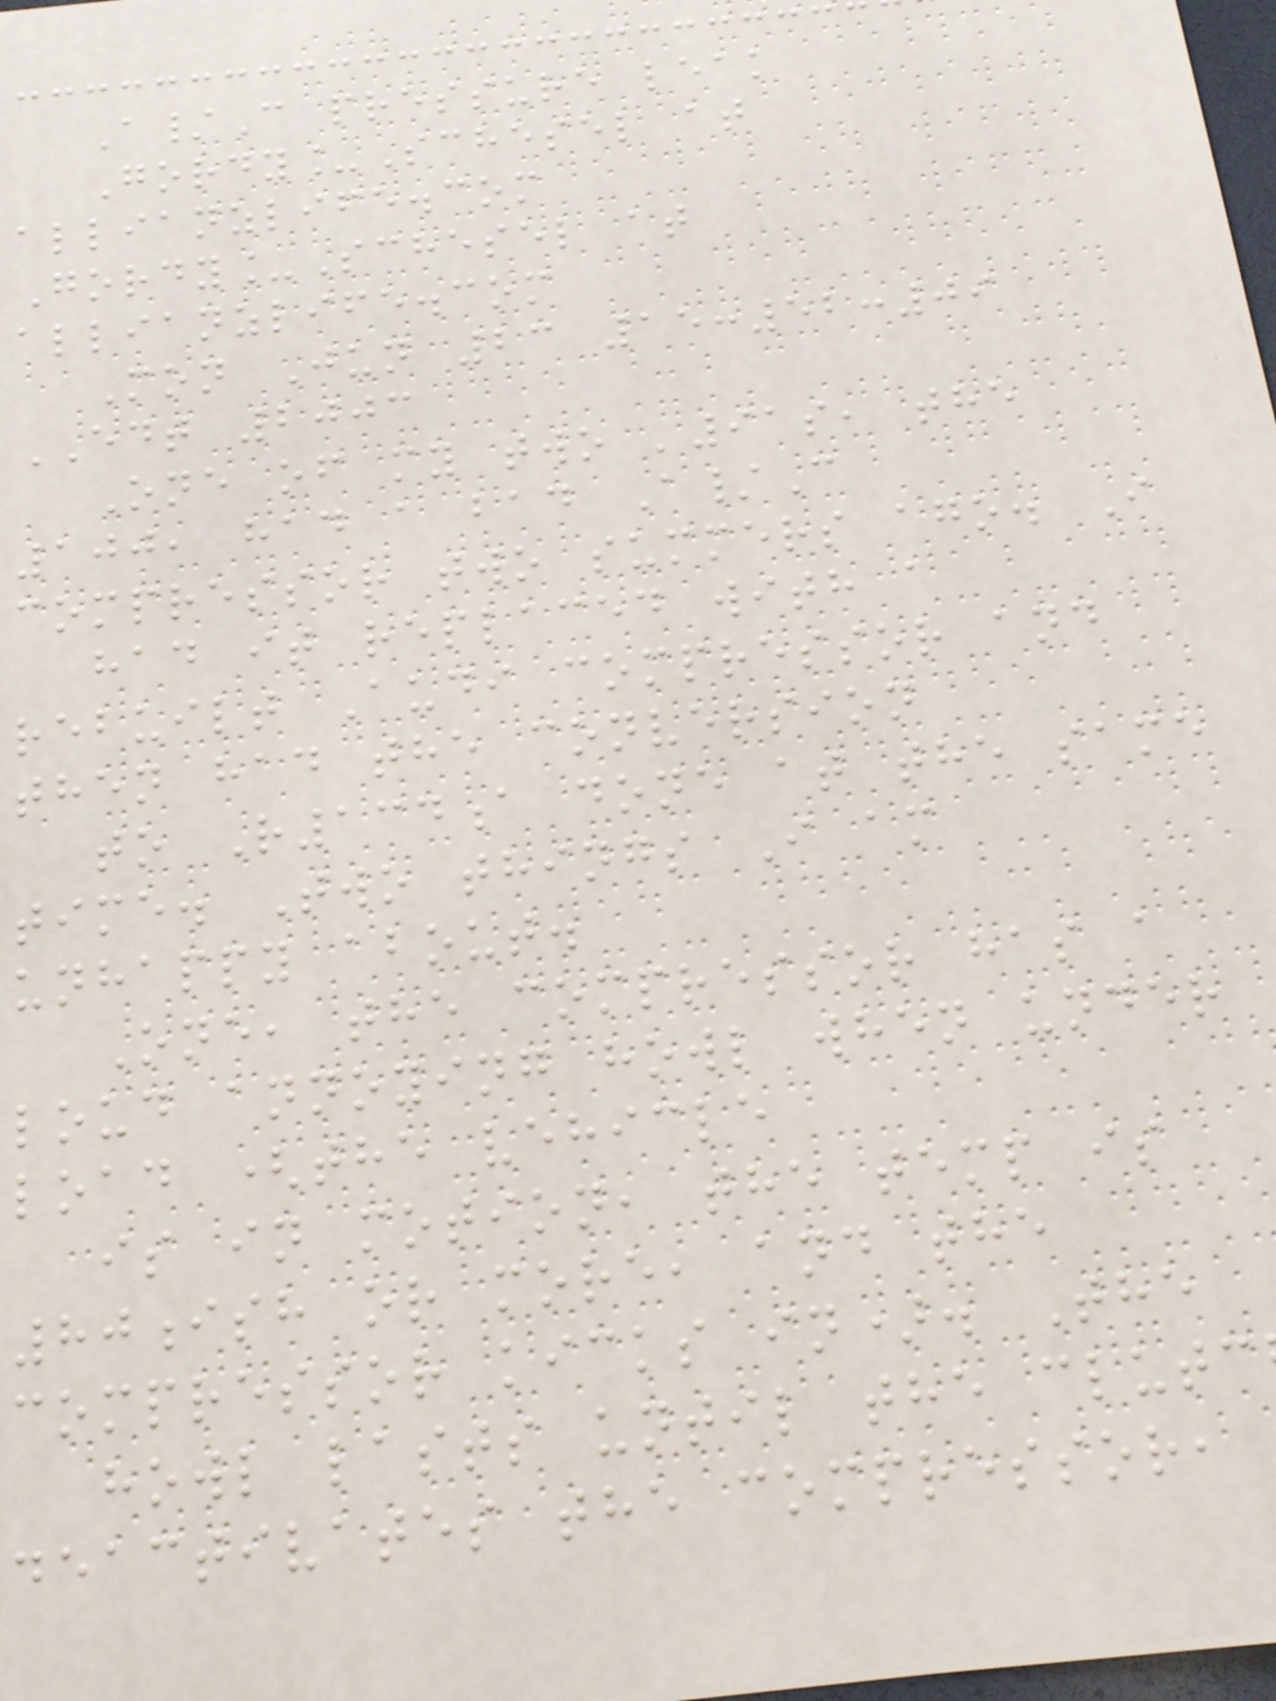A/C pressure leak
Gordy_Schesel at
allianzlife.com
Gordy_Schesel at
allianzlife.com
Mon Jun 23 15:52:09
EDT 2003
One of my two '91s, the
100, had a bad A/C
compressor two summers ago. I
had it replaced with a
rebuilt Audi compressor and
then had the conversion
to R134a done at the same
time. Two things I am
unhappy about.
One, the compressor has a
loud annoying howl when under
load (the vehicle
is in motion, the temp is
80ish or more, and the
compressor kicks in). The
howl lasts until the clutc
deactivates the compressor,
